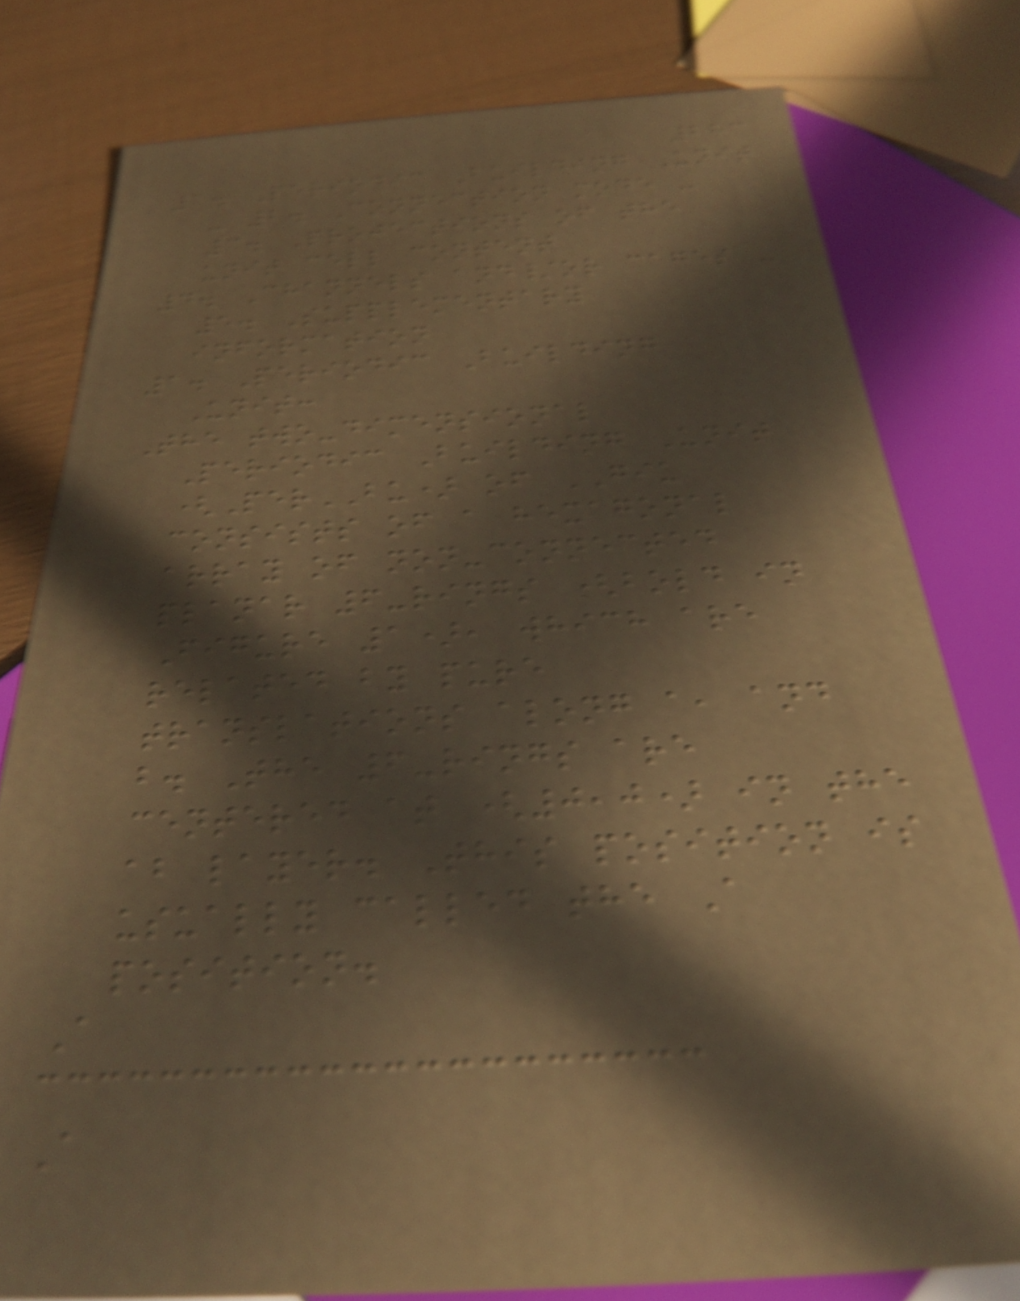283
1. Periodic Building Unit
- 2. Connection mode -
3. Projections of the
unit cell content
4. Channels and/or cages -
5. Supplementary
information
1. Periodic Building
Unit:
The two-dimensional
Periodic Building Unit
(PerBU) of GIU
consists of a hexagonal
array of non-connected
planar 6-rings (bold in
Figure 1), which are
related by pure
translations along a, and
b. The 6-rings are
centered at (0,0) in the
ab layer. This position is
usually called the A
position.
A
A
